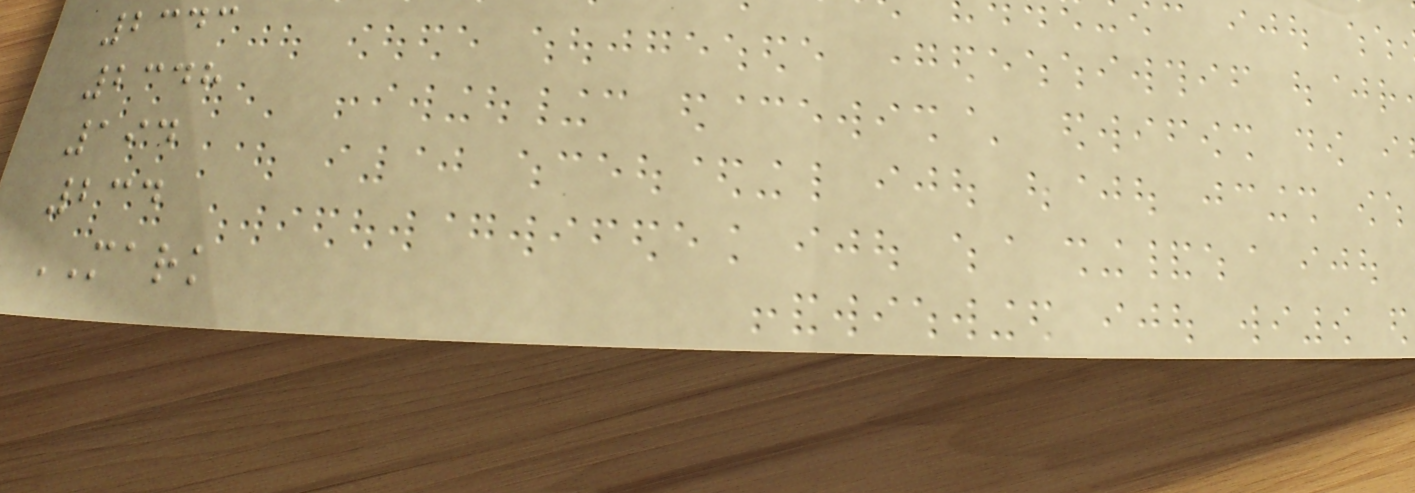2343
2348
194
234
MARK
